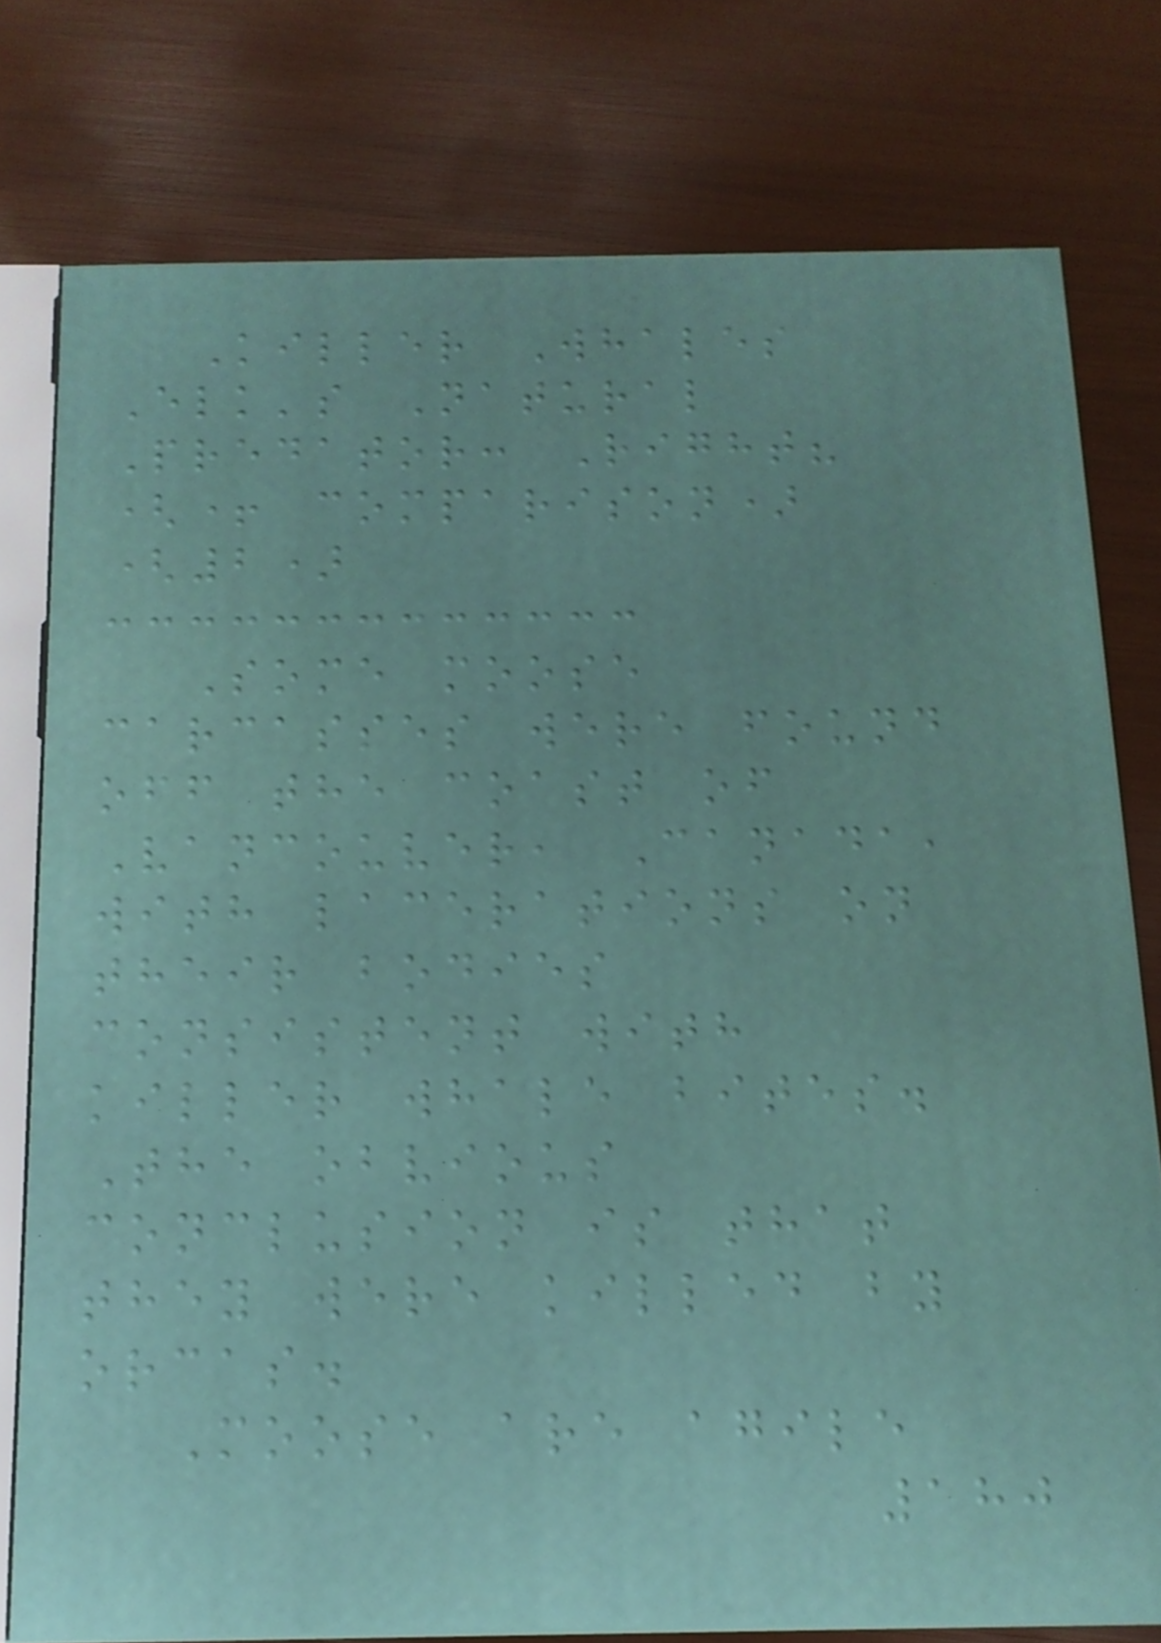Killer Whales
Elk's Natural
Predator: Right?
(+ comparison)
(2)
Some moose
carcasses were found
off the coast of
Vancouver, Canada,
with lacerations on
their bodies
consistent with
killer whale bites.
The obvious
conclusion is that
they were killed by
orcas.
Moose are agile
180
